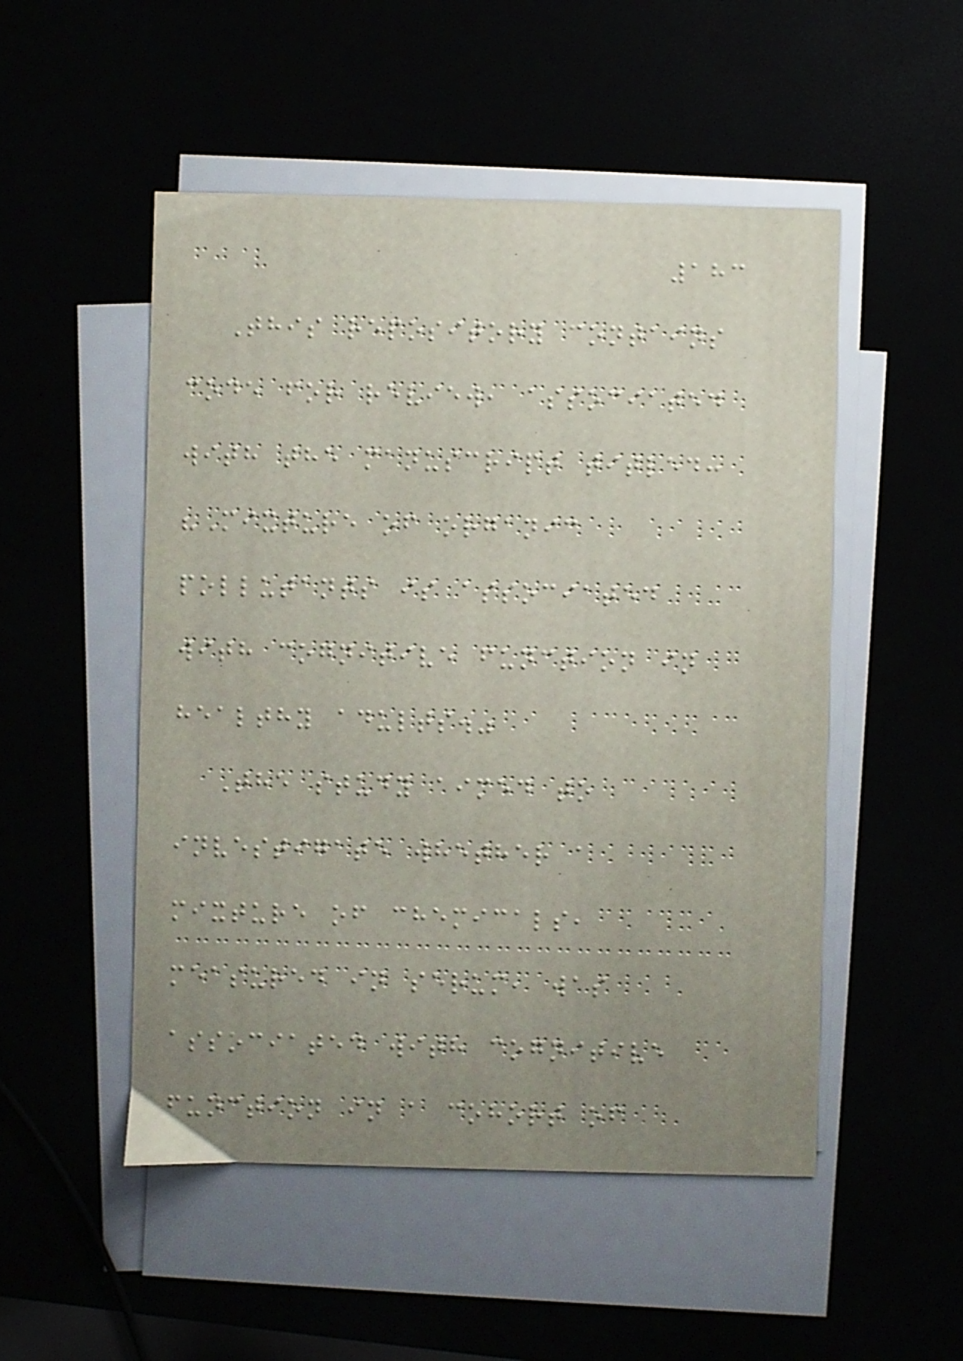183
This repository contains
code for review, associated
with the manuscript titled:
"Mixture of organic
pollutants is associated
with cognitive function in
healthy adults."
The study aimed to
investigate whether a
mixture of chemicals,
measured in serum, was
associated with cognitive
function in a cohort of
